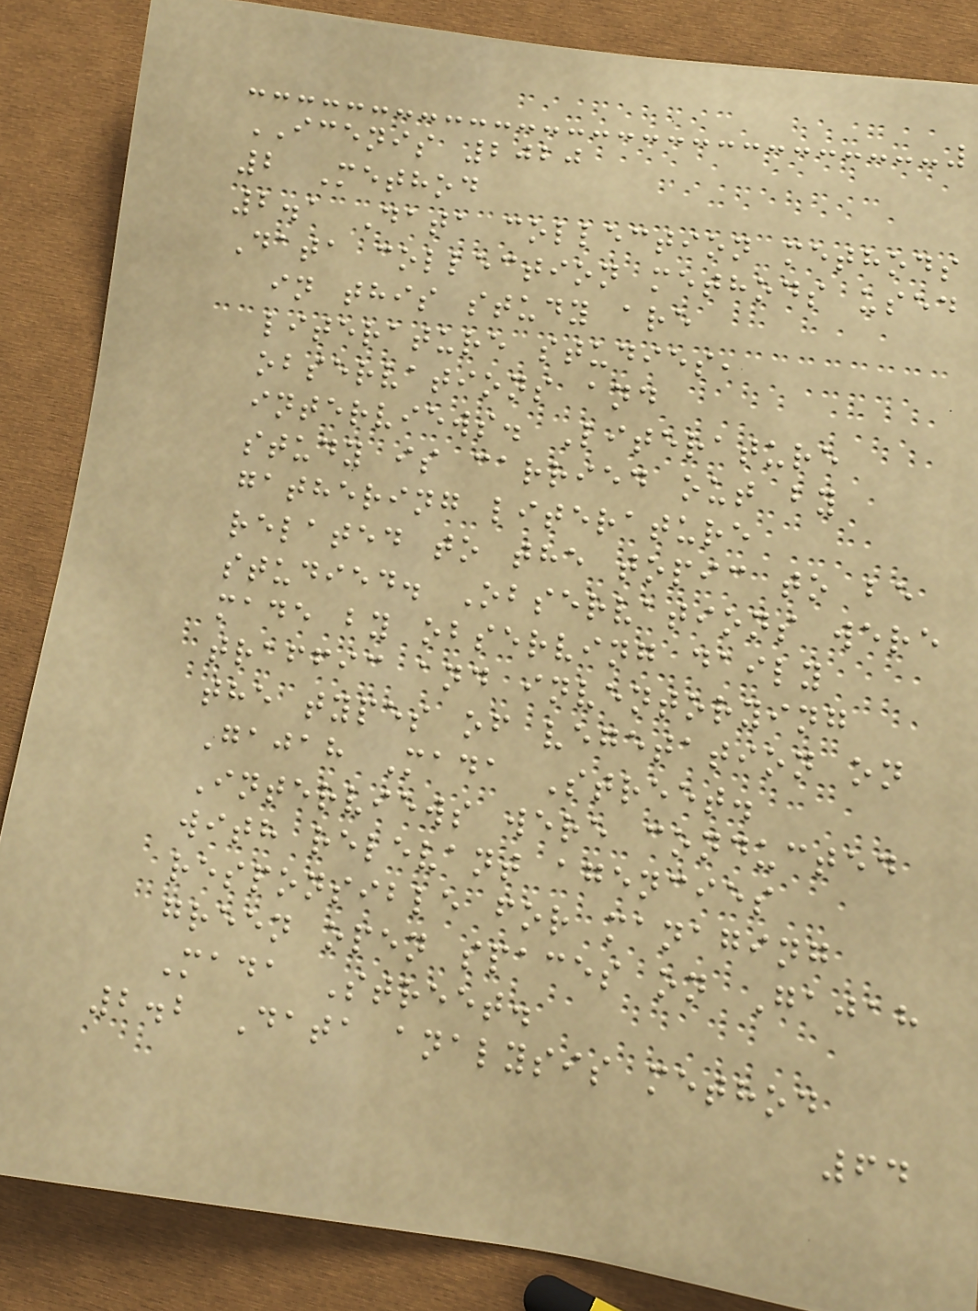ICENIS 2020
2 Method
2.1 Data collection methods
Data collection methods used
in this study are
literature studies,
observations and
interviews. Literature
study is carried out by
gathering literature
related to the topic to be
studied. Observations were
made by observing daily
traffic and inventorying
the types of vegetation on
Gajah Mada Street.
Interviews were conducted
with relevant agencies
responsible for managing
green open spaces on Gajah
Mada Street.
2.2 Data analysis method
64
